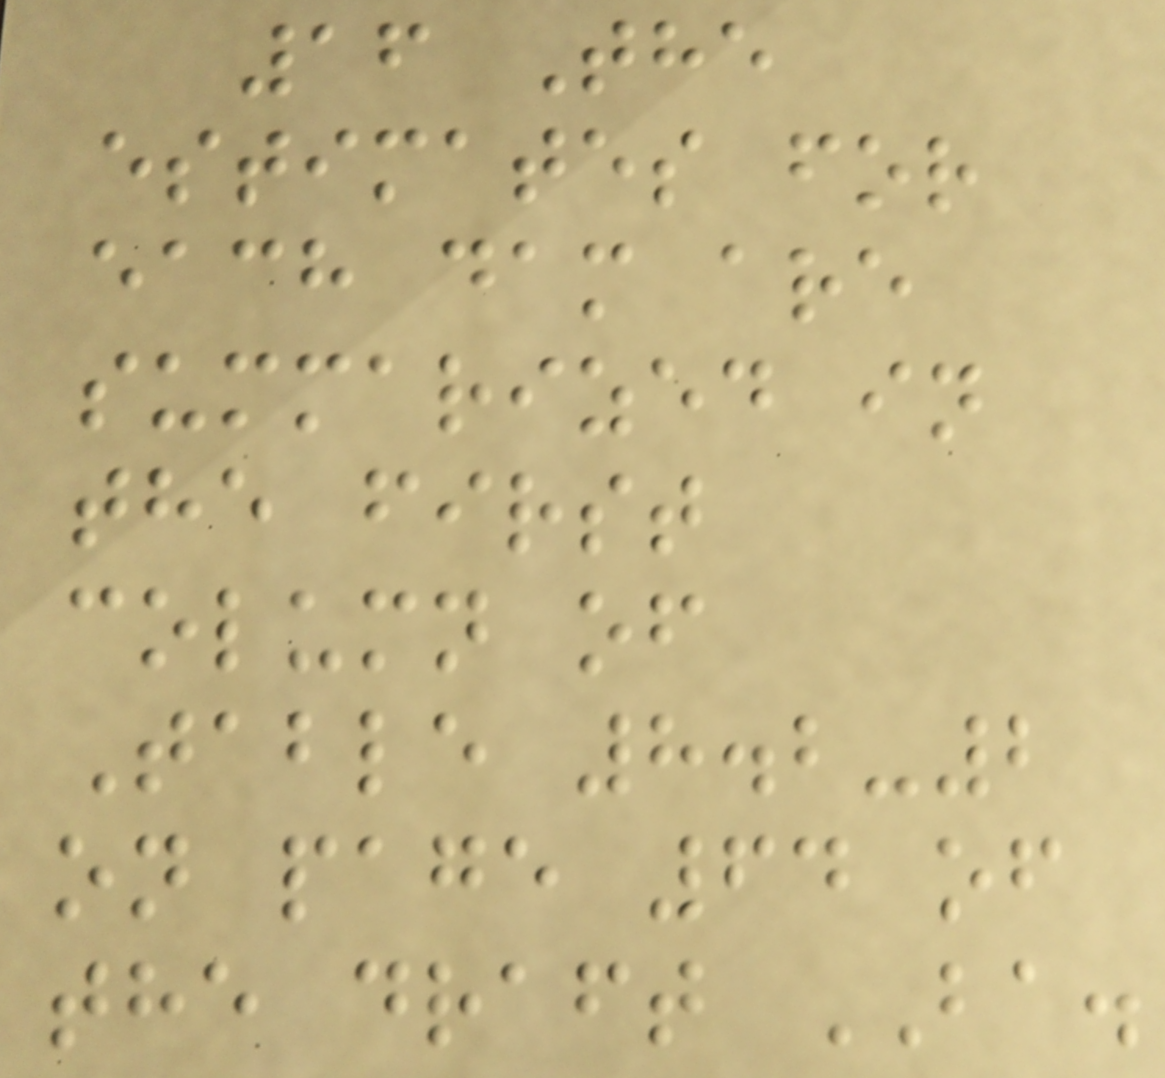16 The
estimates for
each dam are
summarized in
the first
column of
Table 8.2-2
on page 64 of
the draft BA.
